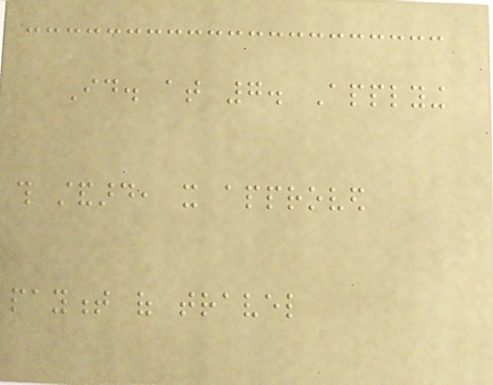Id. at 7. Applying
this standard, it approved
payment of travel
